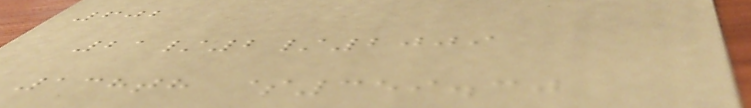602
21/2/2009
138th $359.30
